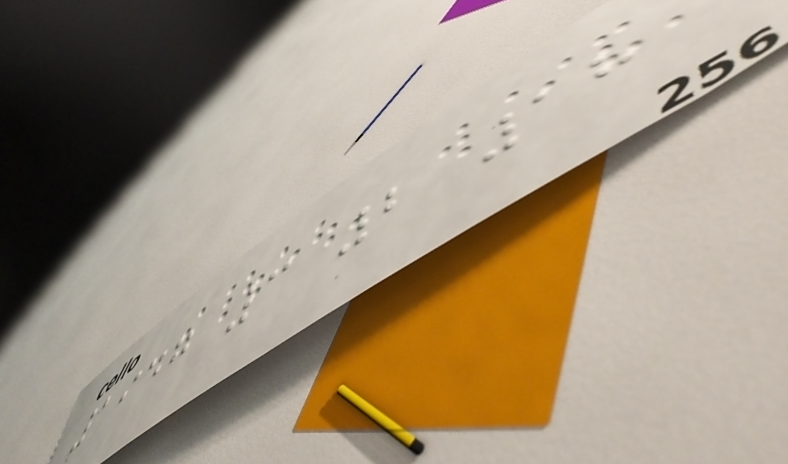1947 3 2 18
